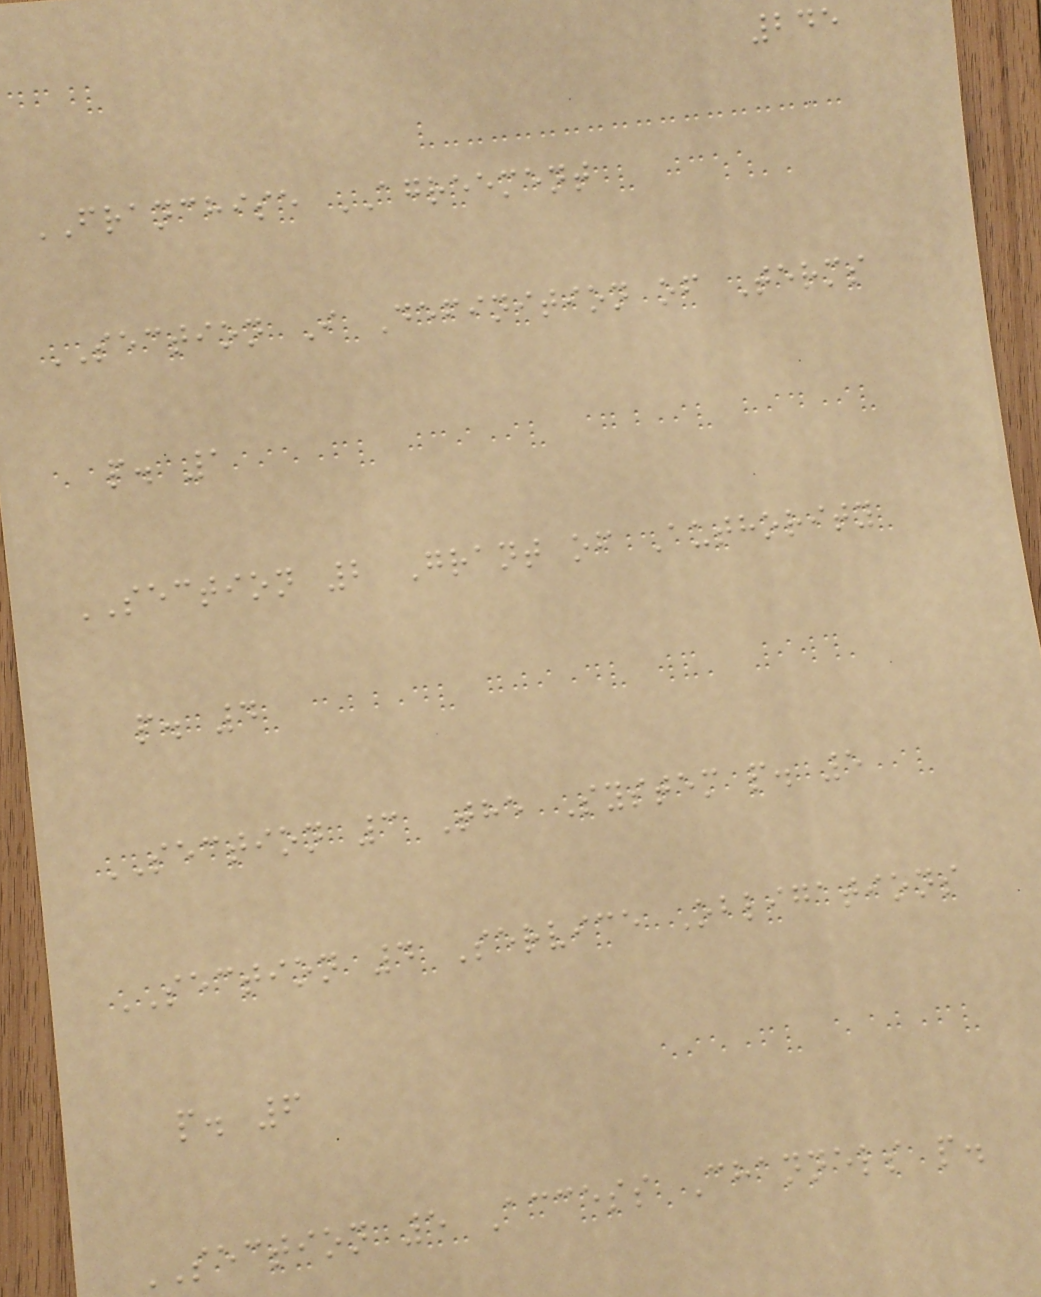245
FRANCHISE AGREEMENT
SECTION I Definition of Terms
p. 1
SECTION 2 Grant of Authority
p. 4
SECTION 3 The System p. 5
SECTION 4 Service Obligations
p. 6
SECTION 5 Access Channels p.
